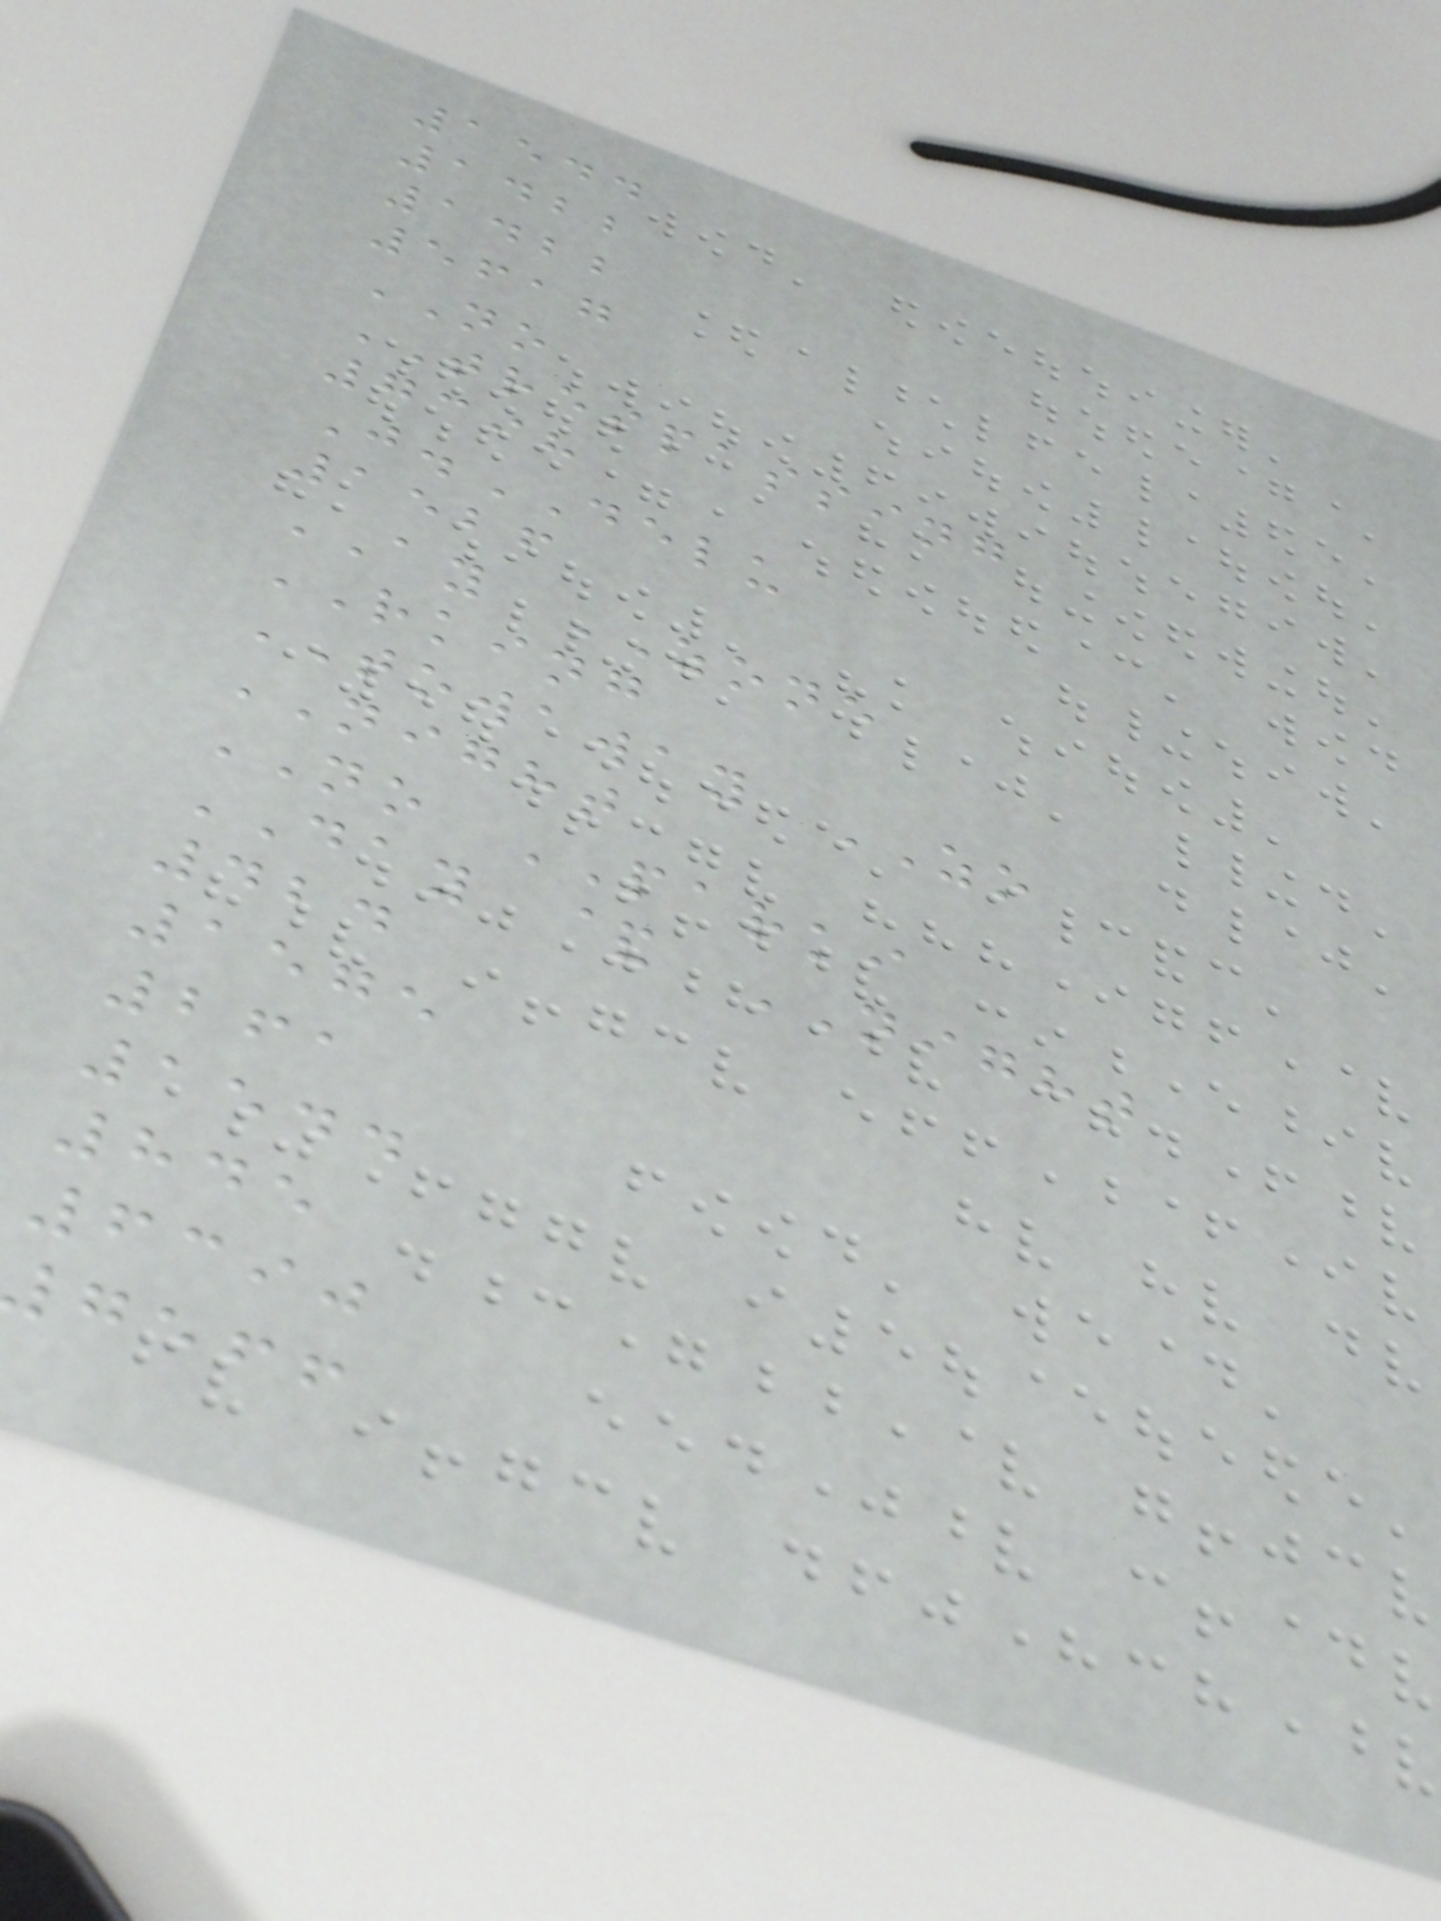1544
1422
1422
5617
NO
TRESPASSING
7398
J.DELU
1526
AY ZONE
RKING
TOWAWAY ZO
NIGHT
NO PARKI
DAY & NIGHT
424
1575
261
1544
845
6390
geff
